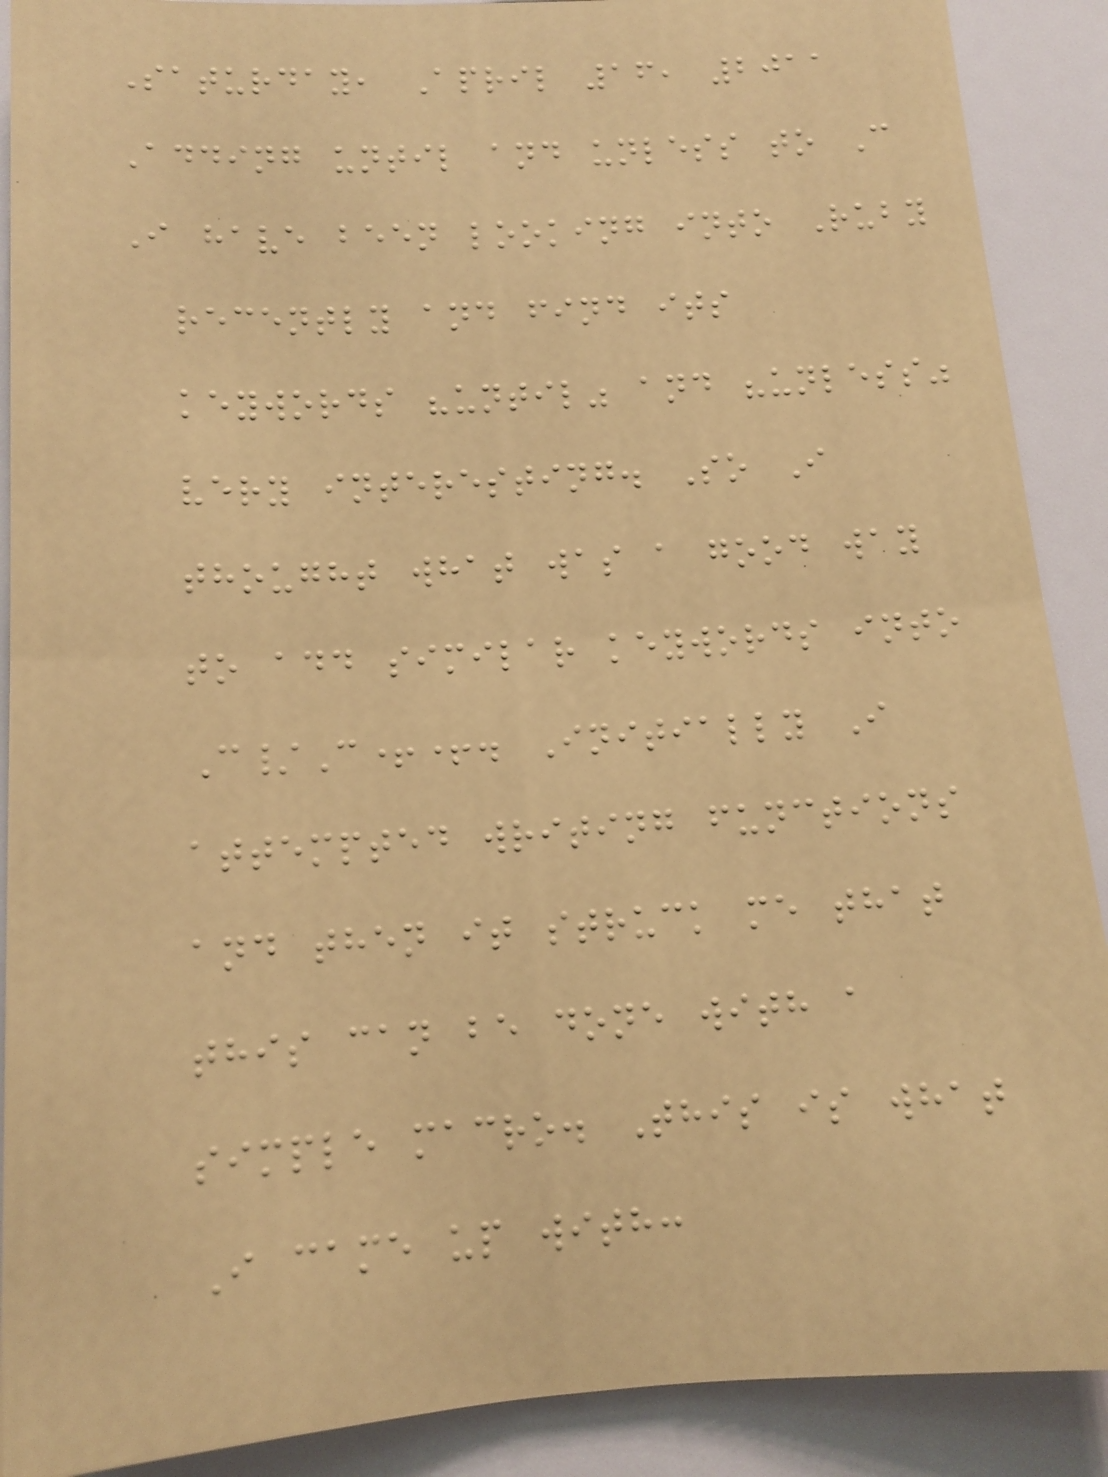Saturday, April 16, 2011
Adding until and unless to C
I have been looking into Ruby
recently and find its
keywords "until" and "unless"
very interesting. So I
thought what was a good way
to add similar keywords into
C/C++. Initially I
attempted writing functions
and then it struck me that
this can be done with a
simple macro. This is what
I came up with:
